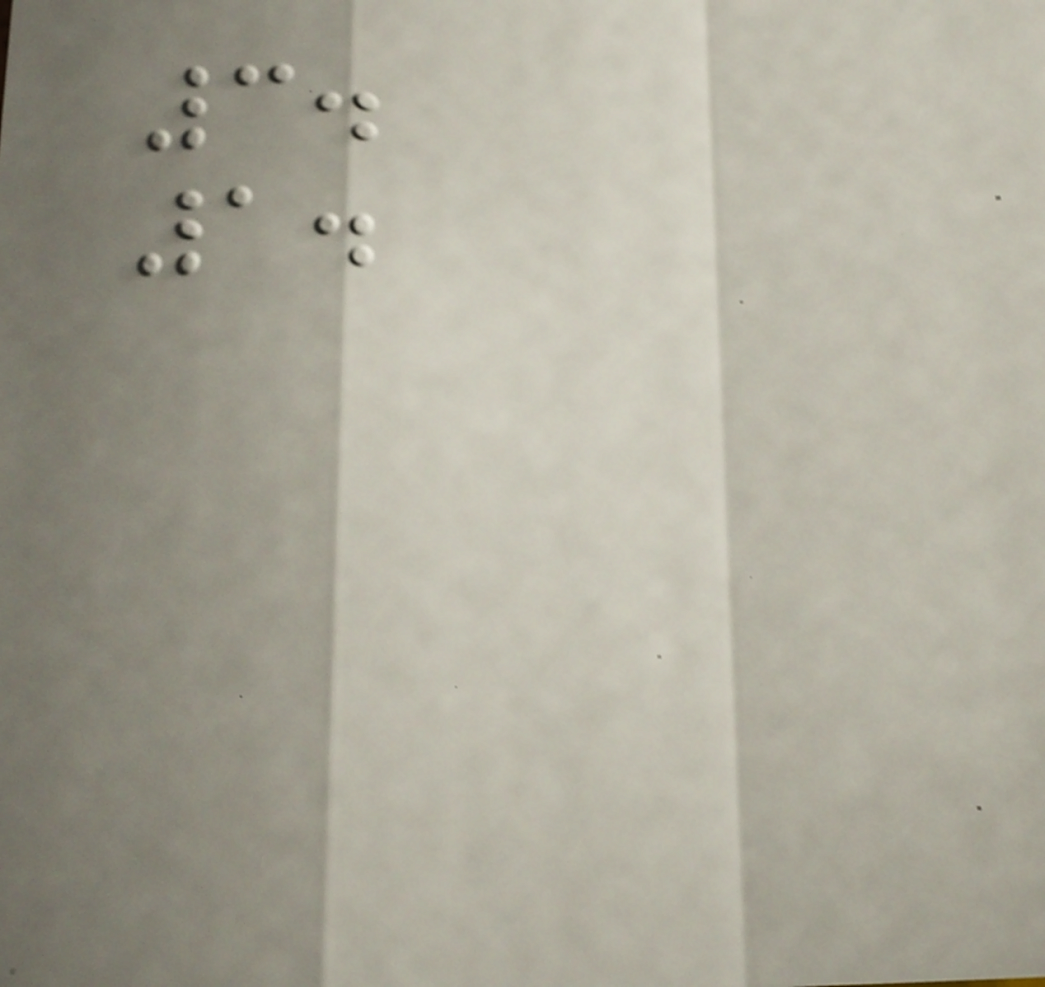3.
1.
